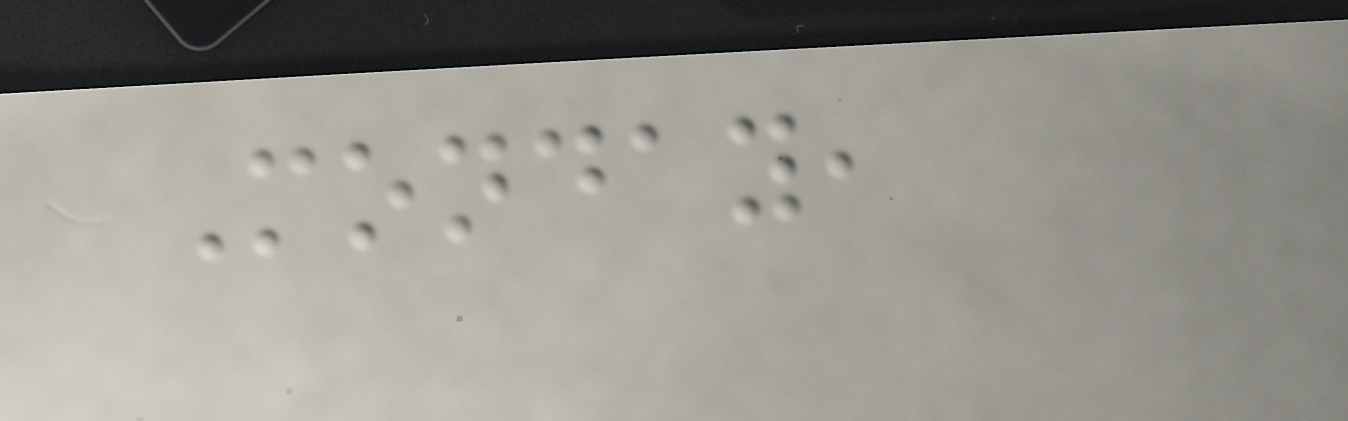Monday,
